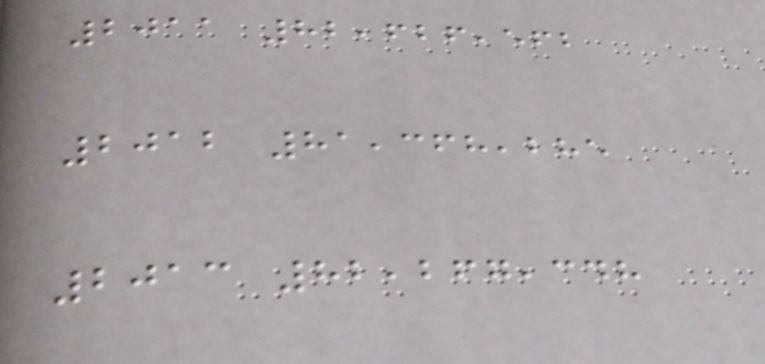2011 82,626,562
2012 81,368,285
2013 82,267,348
